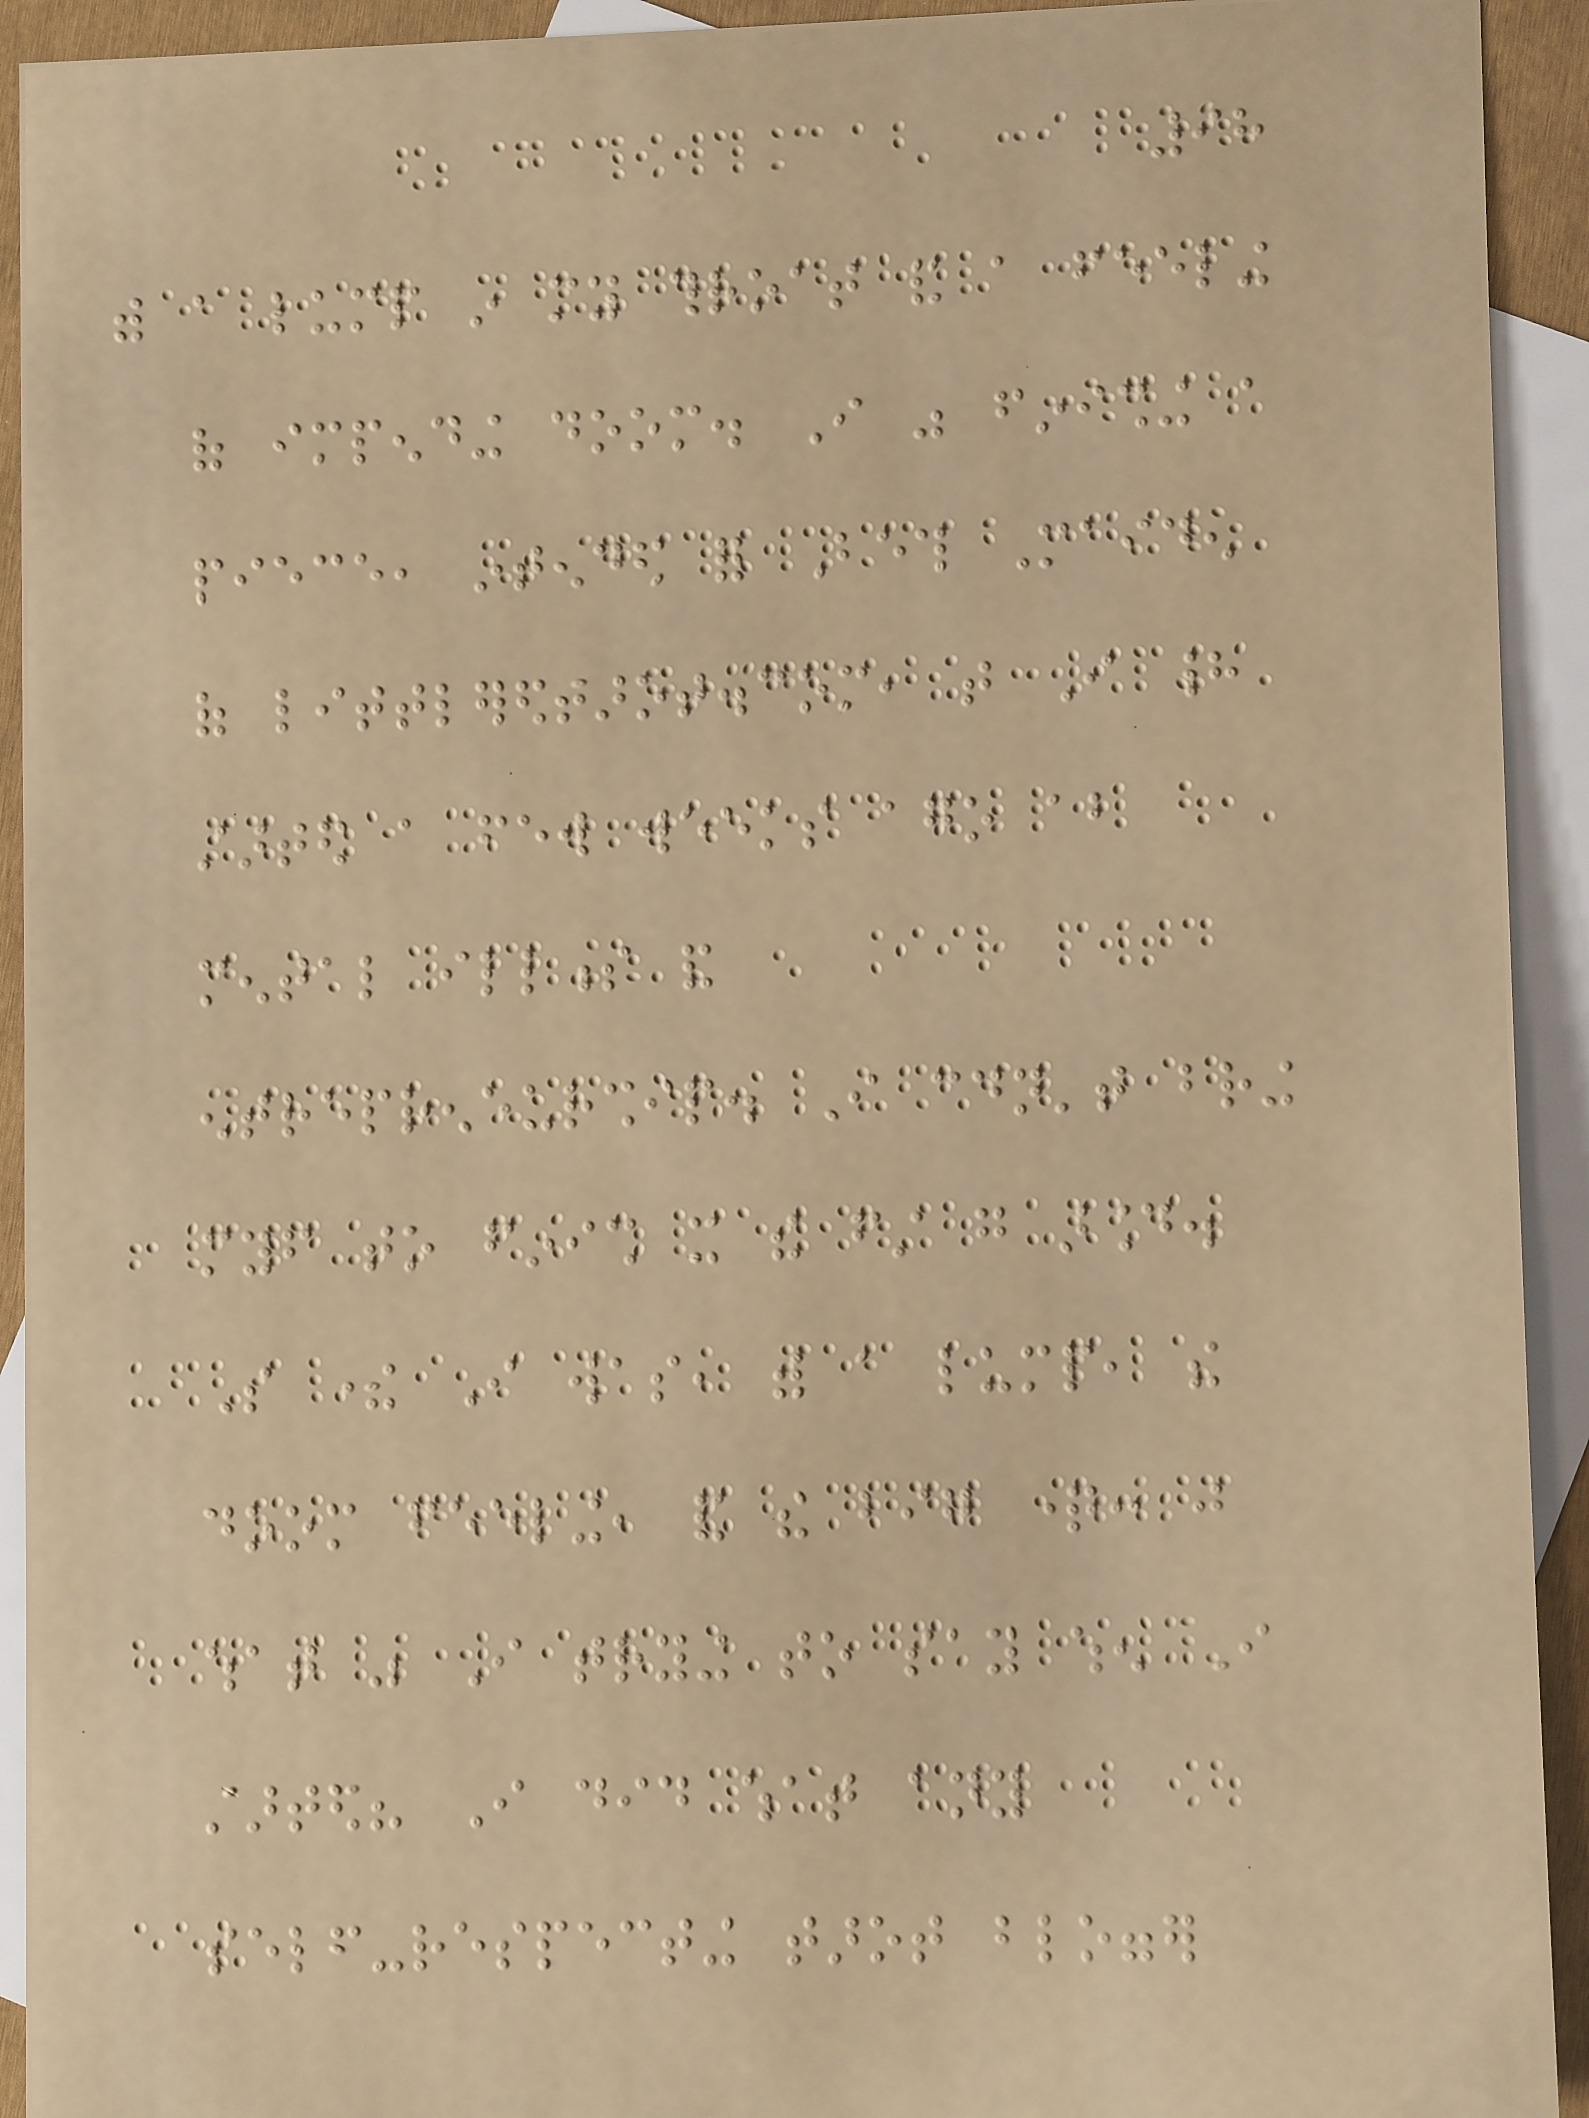98
with a lump in my throat and a feeling
of impending doom. I was finishing a
piece, intended for Beth Maiden
of littleredtarot.com, that I had
started a few weeks ago about
mental illness and
entrepreneurship. I couldn't bring
myself to finish it the first go around.
So there I was, with a lump, the
doom feeling, and the big question: just
what was I trying to say when I
started? I did what any
self-respecting tarot blogger
